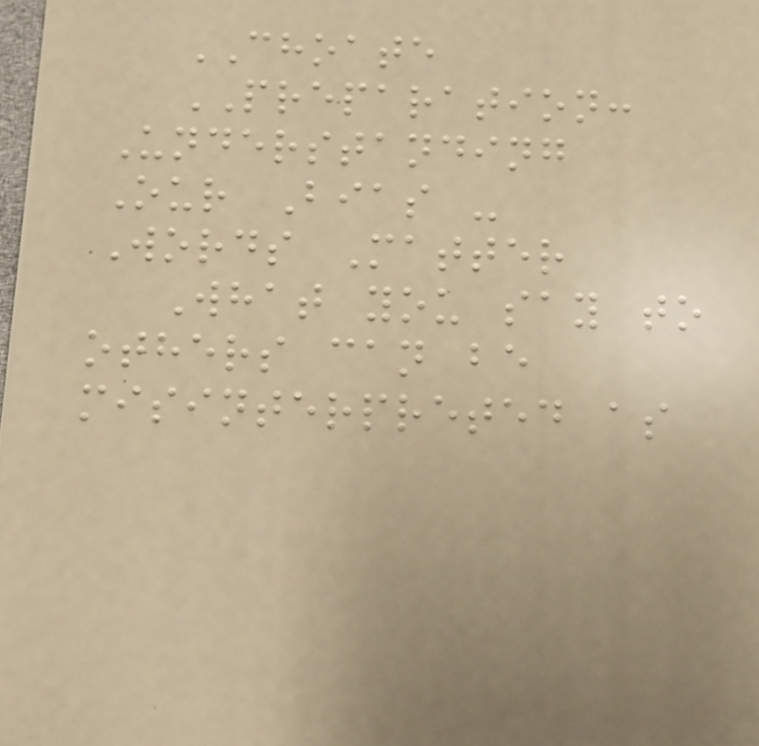CHOATE
PREPARATION:
Understanding
Our Bias -
Words Matter
What you say to
others can be
misinterpreted as
